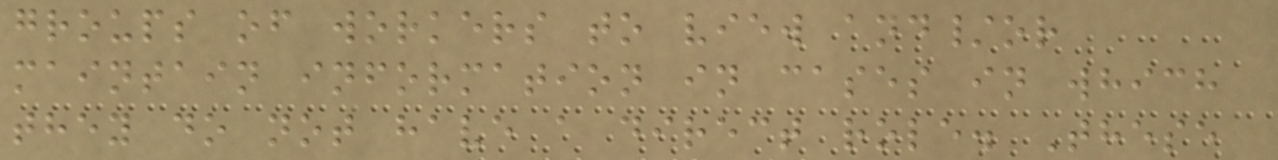groups of workers to view and/or
maintain information in cases in which
they do not have a direct role. These
